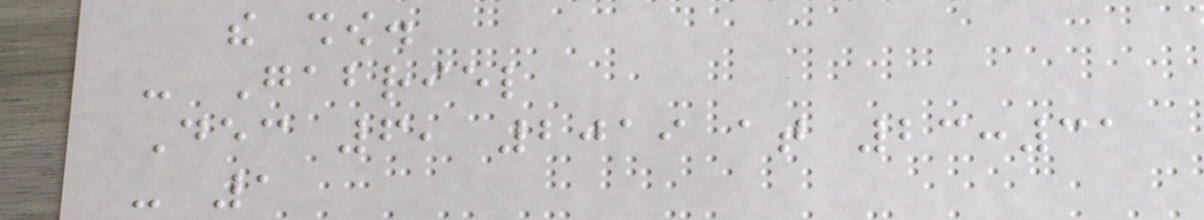the show.
- Gabriel
Dec 6, 2019 at 23:31
- 1
